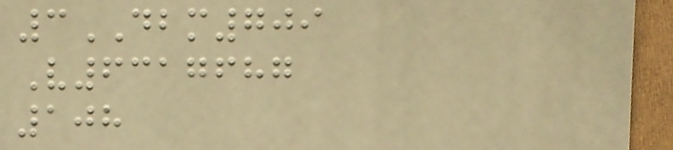3DBM709
V6317687
108
